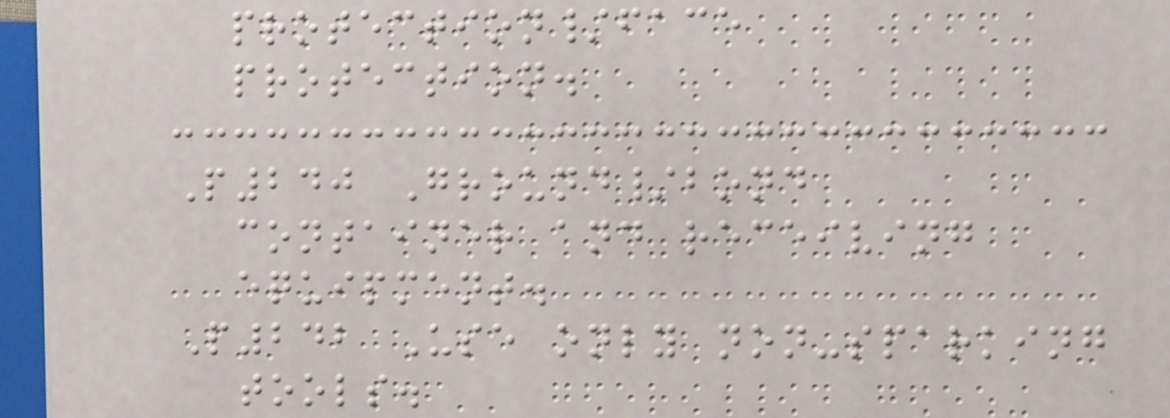protection/face
protection.
P240 Ground/bond
container and receiving
equipment.
P242 Use only non-sparking
tools.
